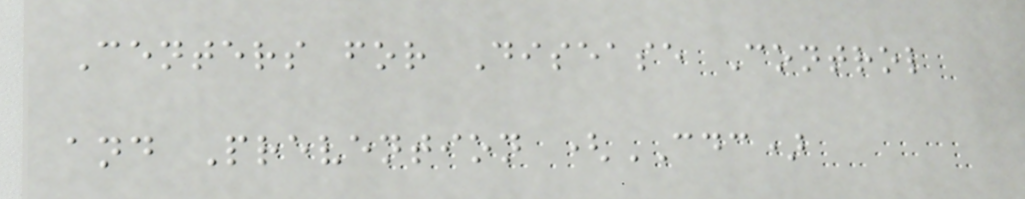Centers for Disease Control
and Prevention (CDC)
